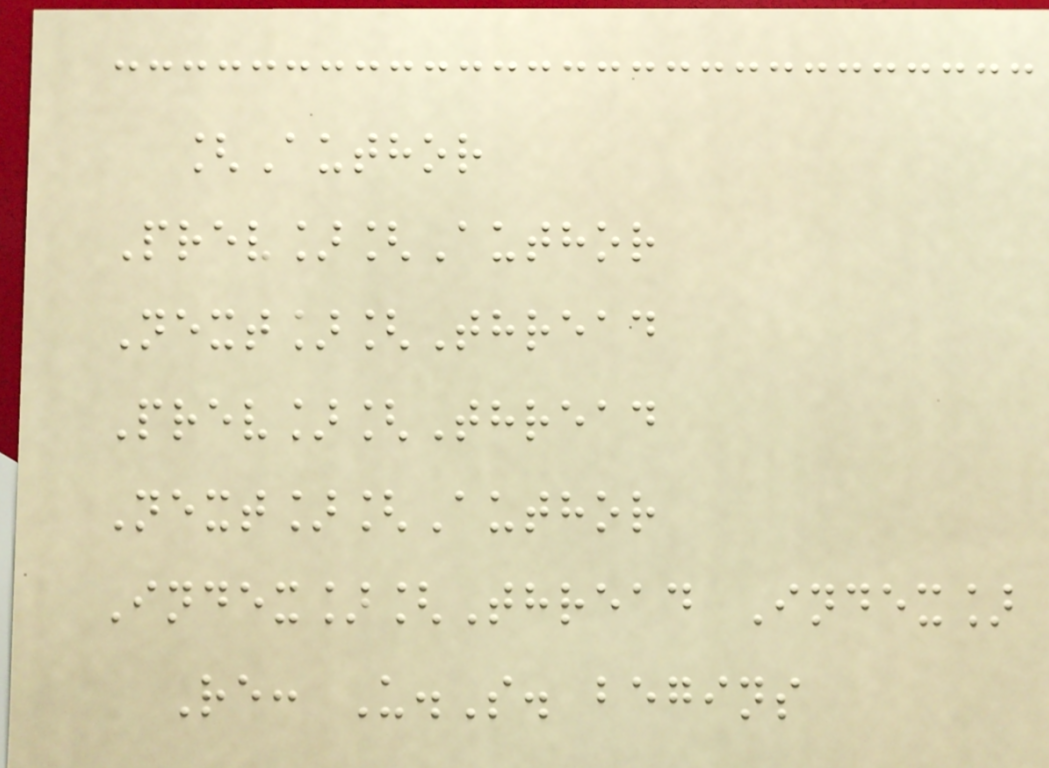[Author
Prev][Author
Next][Thread
Prev][Thread
Next][Author
Index][Thread Index]
Re: U.S. begins
